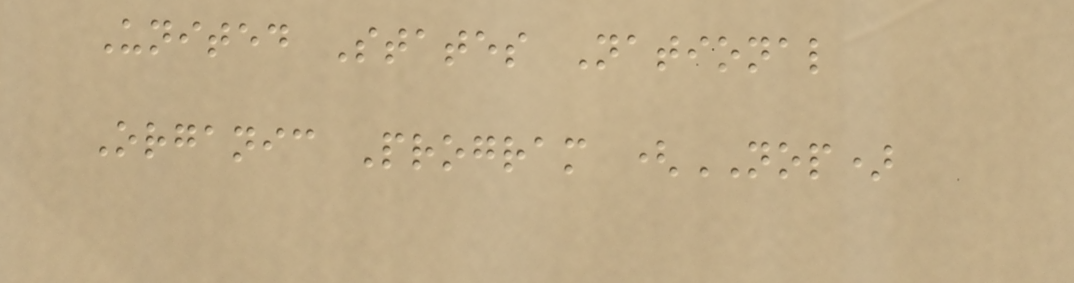United States National
Organic Program (NOP)
